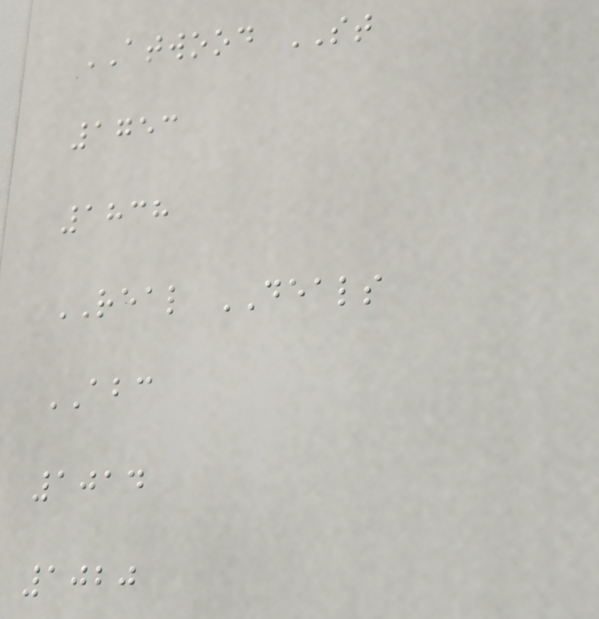ATWOOD ST
1753
1838
REAL DEALS
ABC
1014
1020
